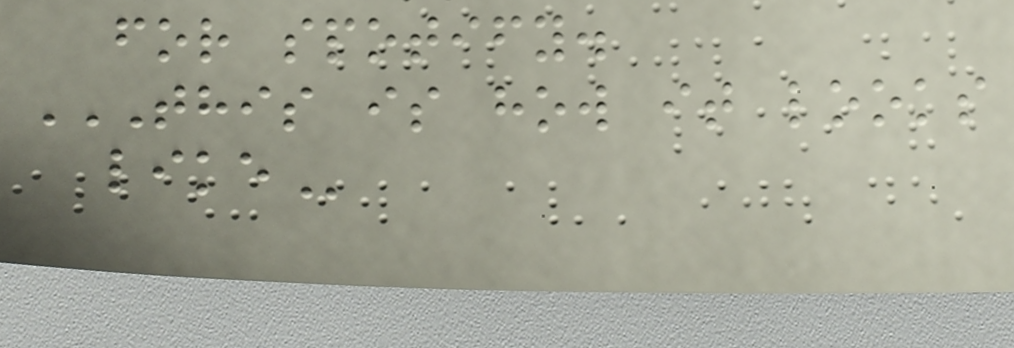for spotify.
THIS IS HOW IT LOOKS
LIKE
